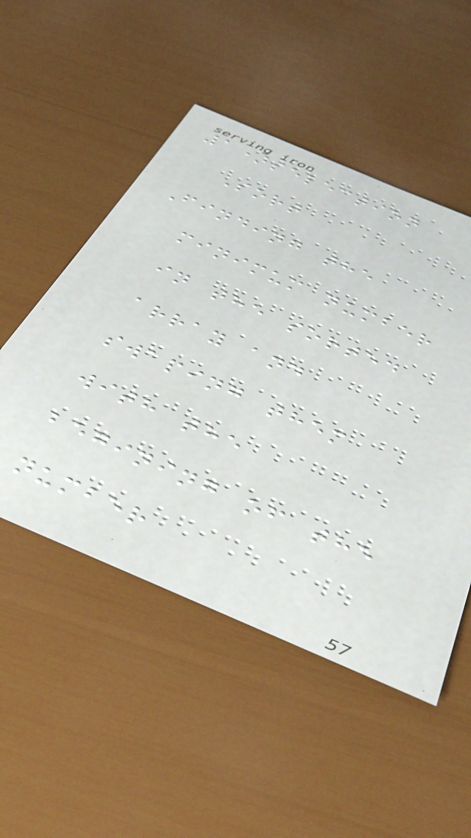1)selection
Sort
Finding the
minimum number
in the sorted
array and
swaping them
with the
begining of the
number
